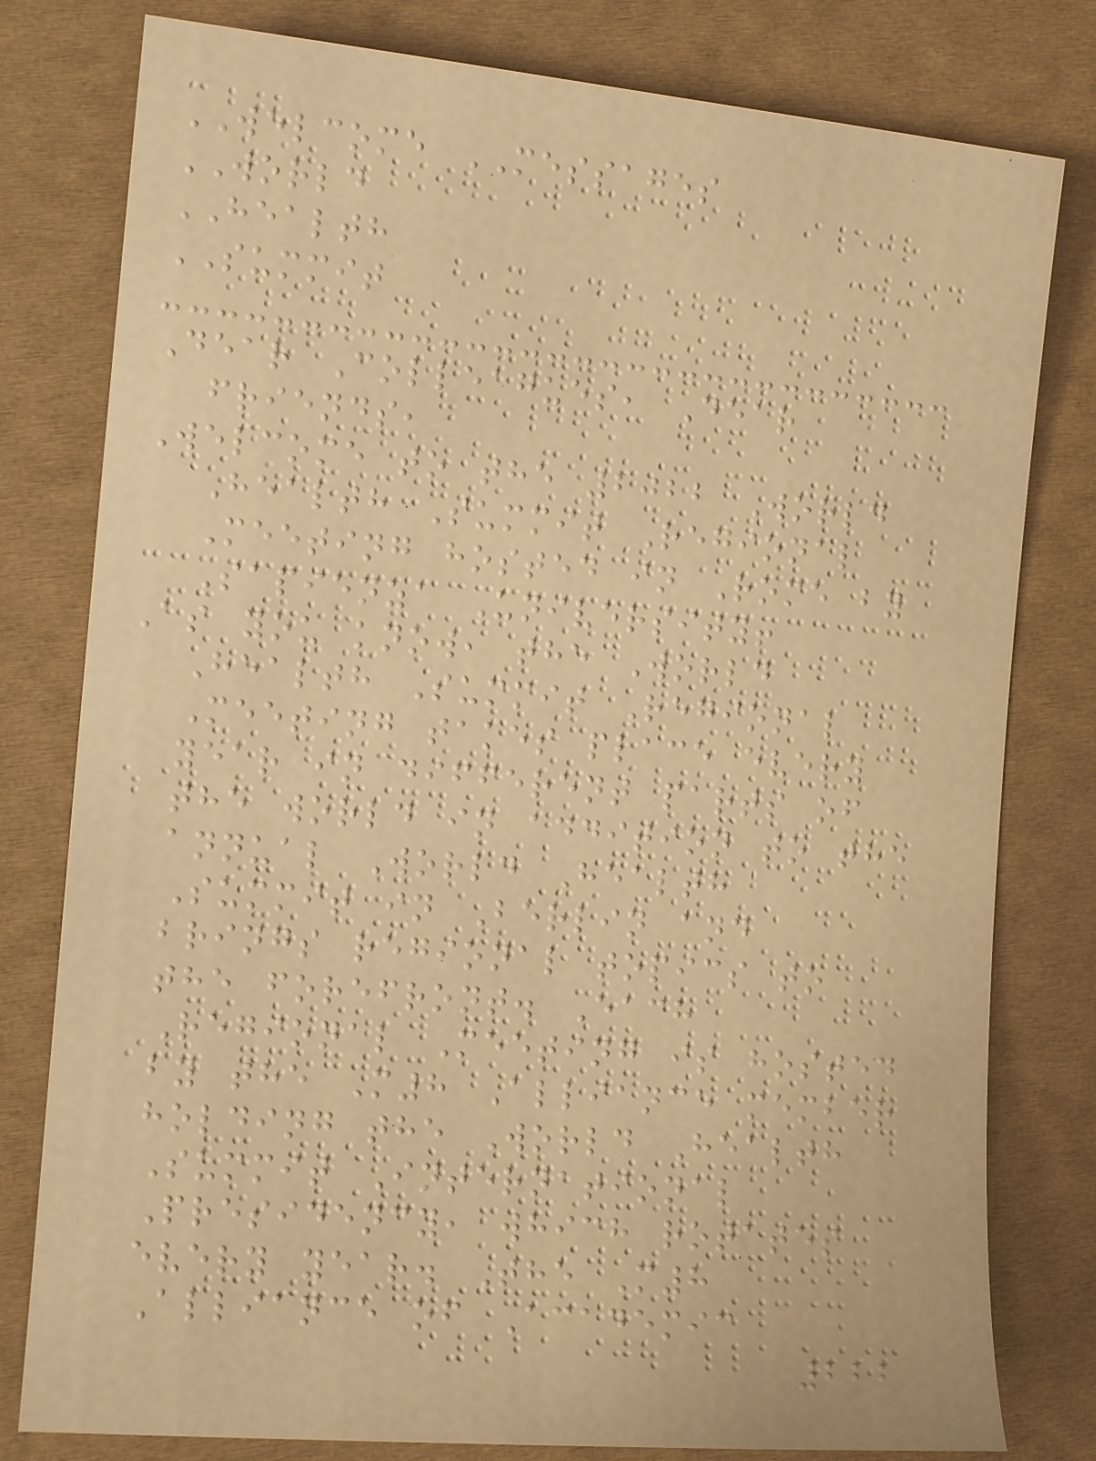WELCOME MESSAGES
WORLD
HEALTH
SUMMIT
Dear Colleagues, Dear
friends,
Welcome to the 2022 World
Health Summit Regional
Meeting hosted in Rome by
Sapienza University!
As you know, the World
Health Summit Regional
Meeting takes place every
year in different parts of
the world in addition to the
annual World Health
Summit in Berlin and
brings regional topics to
the forefront. Each
Regional Meeting is hosted
by the M8 Alliance member
holding the World Health
Summit International
Presidency, which rotates
every year. The M8
Alliance of Academic
222
